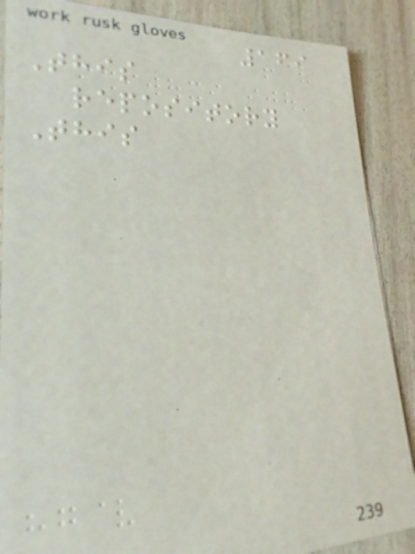169
This
repository
This
